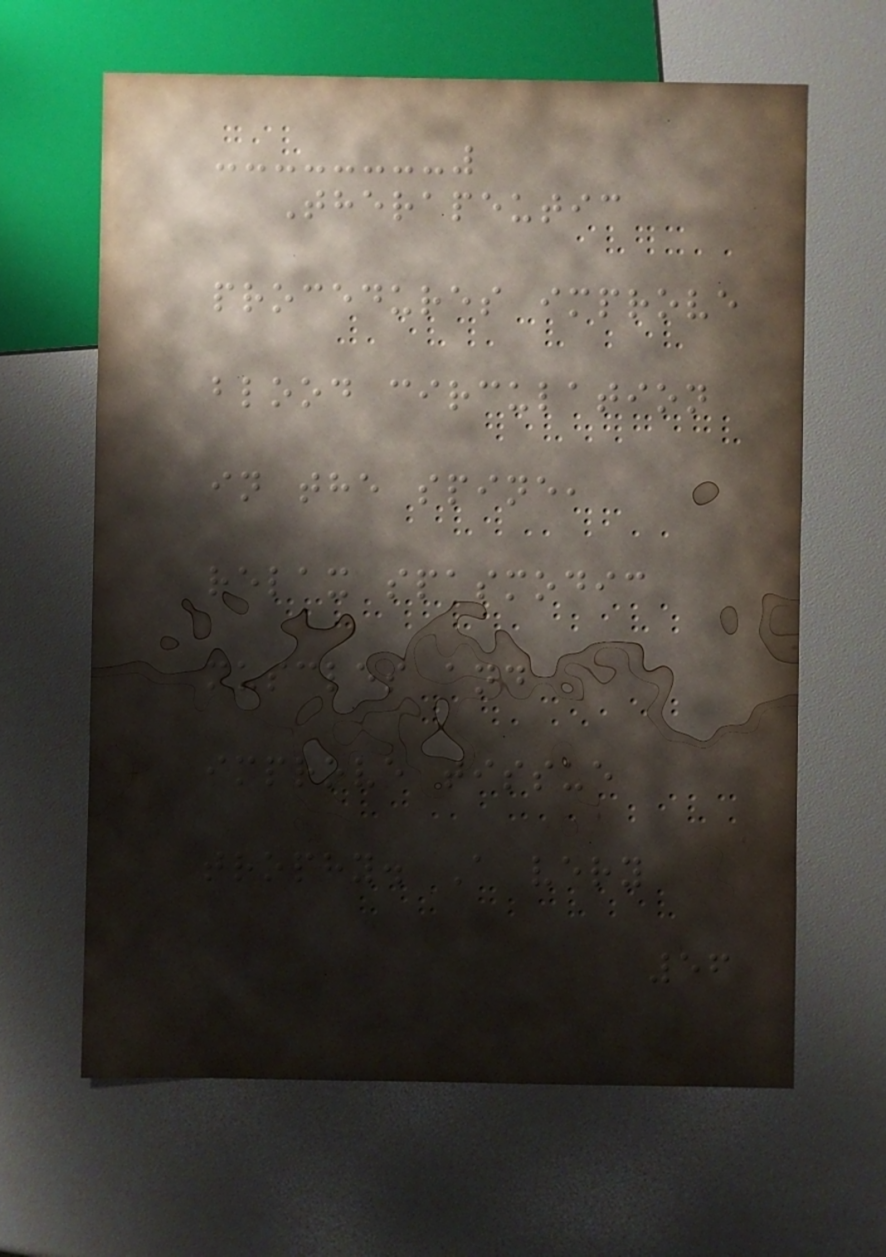Therapeutic
procedures improve
blood circulation
in the spine,
relax spasmodic
muscles and
improve tissue
trophy. A very
56
